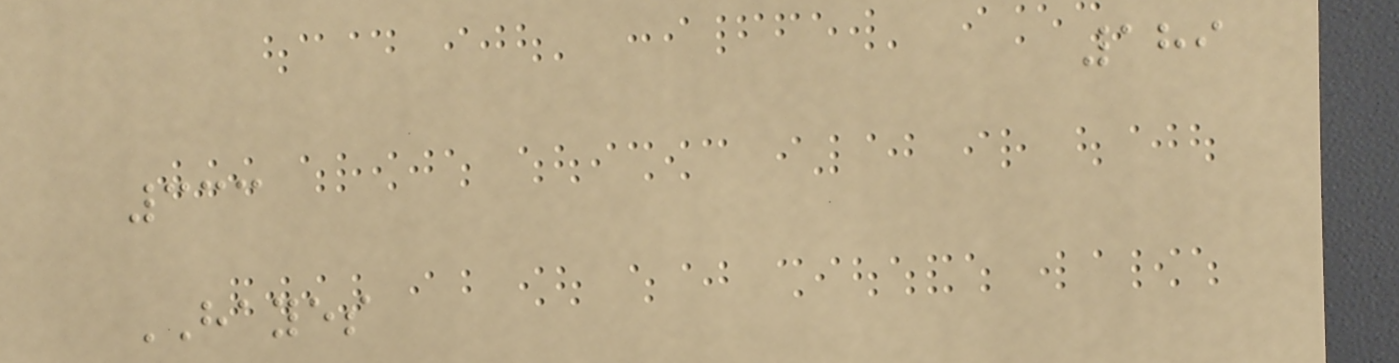189
333
HAYES
